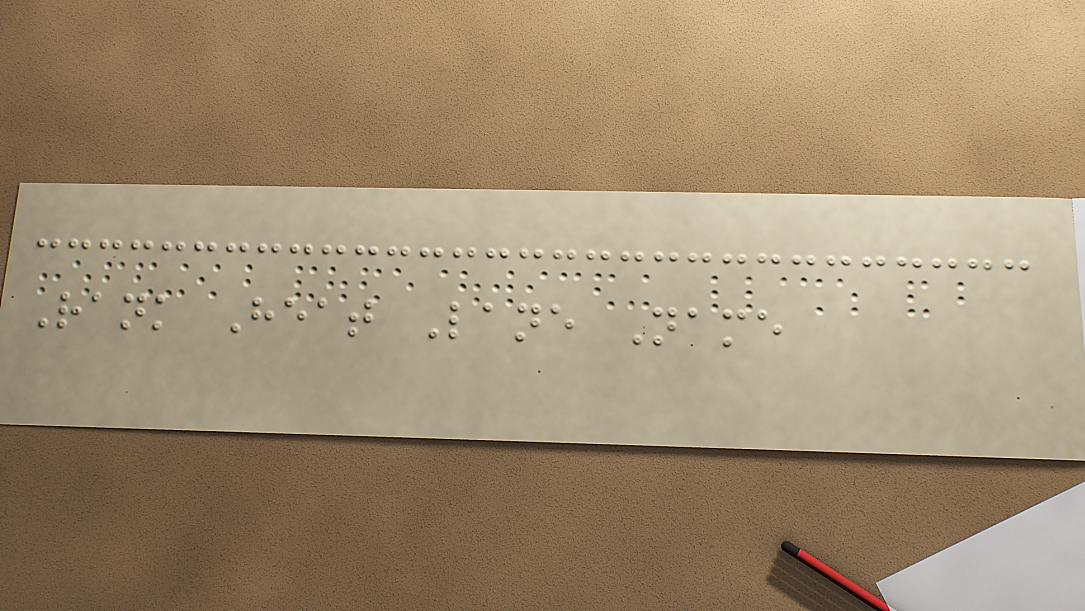Rank Heat Lane Name
